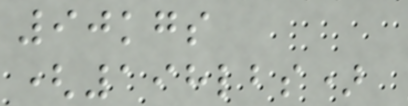90kgs
(198lbs)
